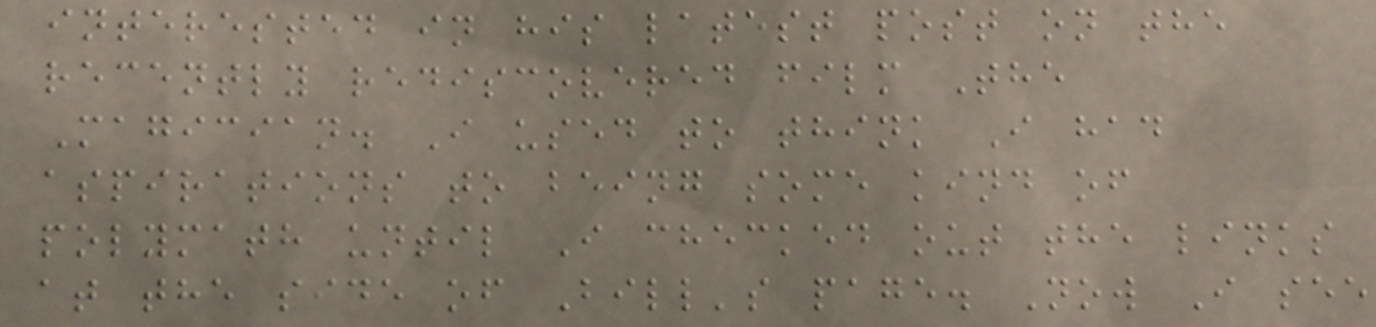interested in his latest post on the
recently rediscovered film The
Magician. I used to think I had
aspirations to being some kind of
polymath until I checked out the links
at the side of Bill's page. Now I see
